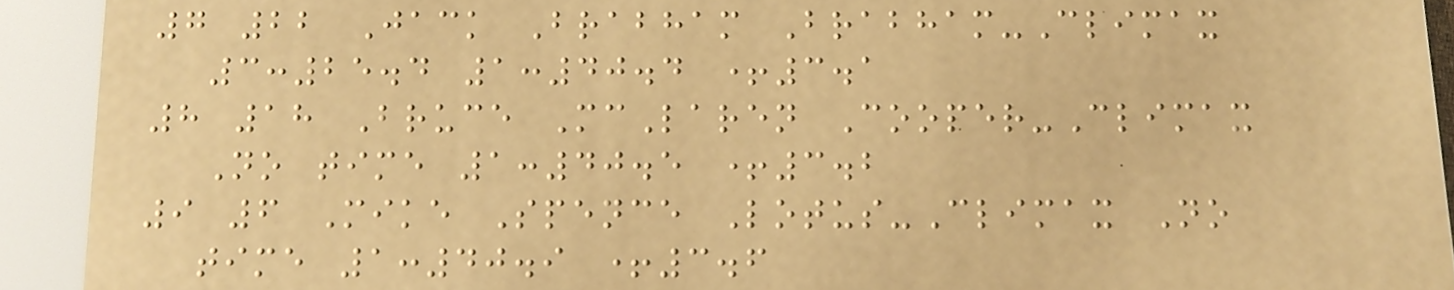7 22 Jack Brabham Brabham-Climax
3:25.4 1:40.4 +3.1
8 18 Bruce McLaren Cooper-Climax
No time 1:40.5 +3.2
9 6 Mike Spence Lotus-Climax No
time 1:40.9 +3.6
